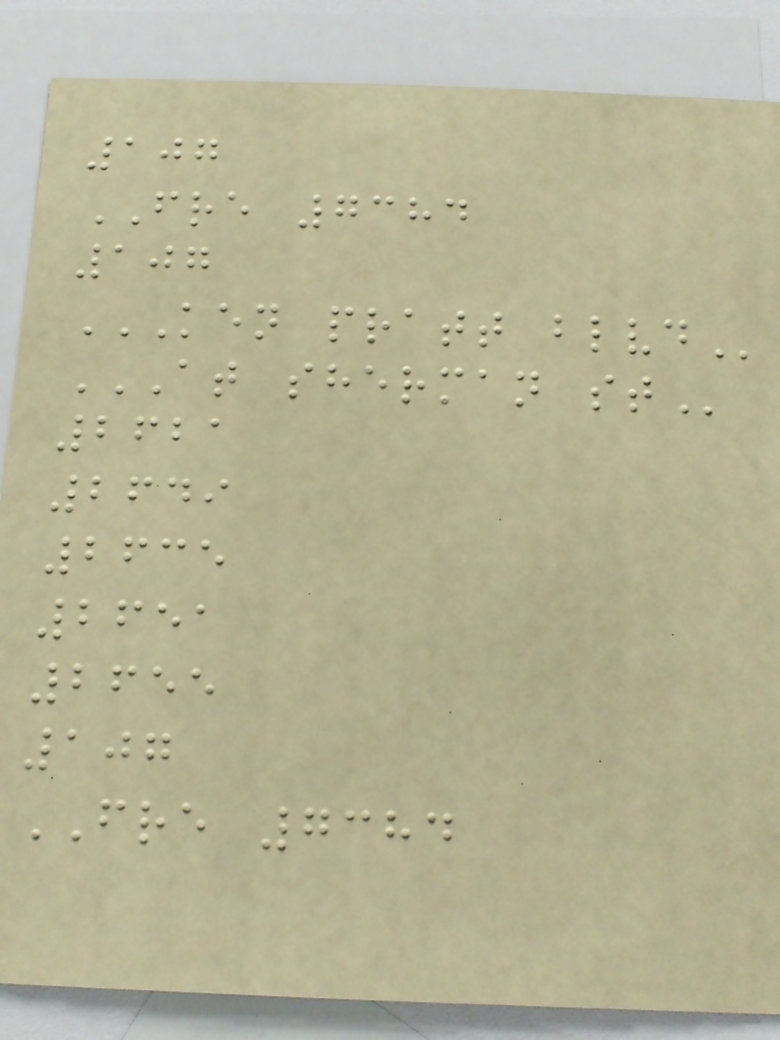107
FRE 7384
107
KEN PRATT BLVD
AT SHERMAN ST
2621
2649
2635
2651
2655
107
FRE 7384
